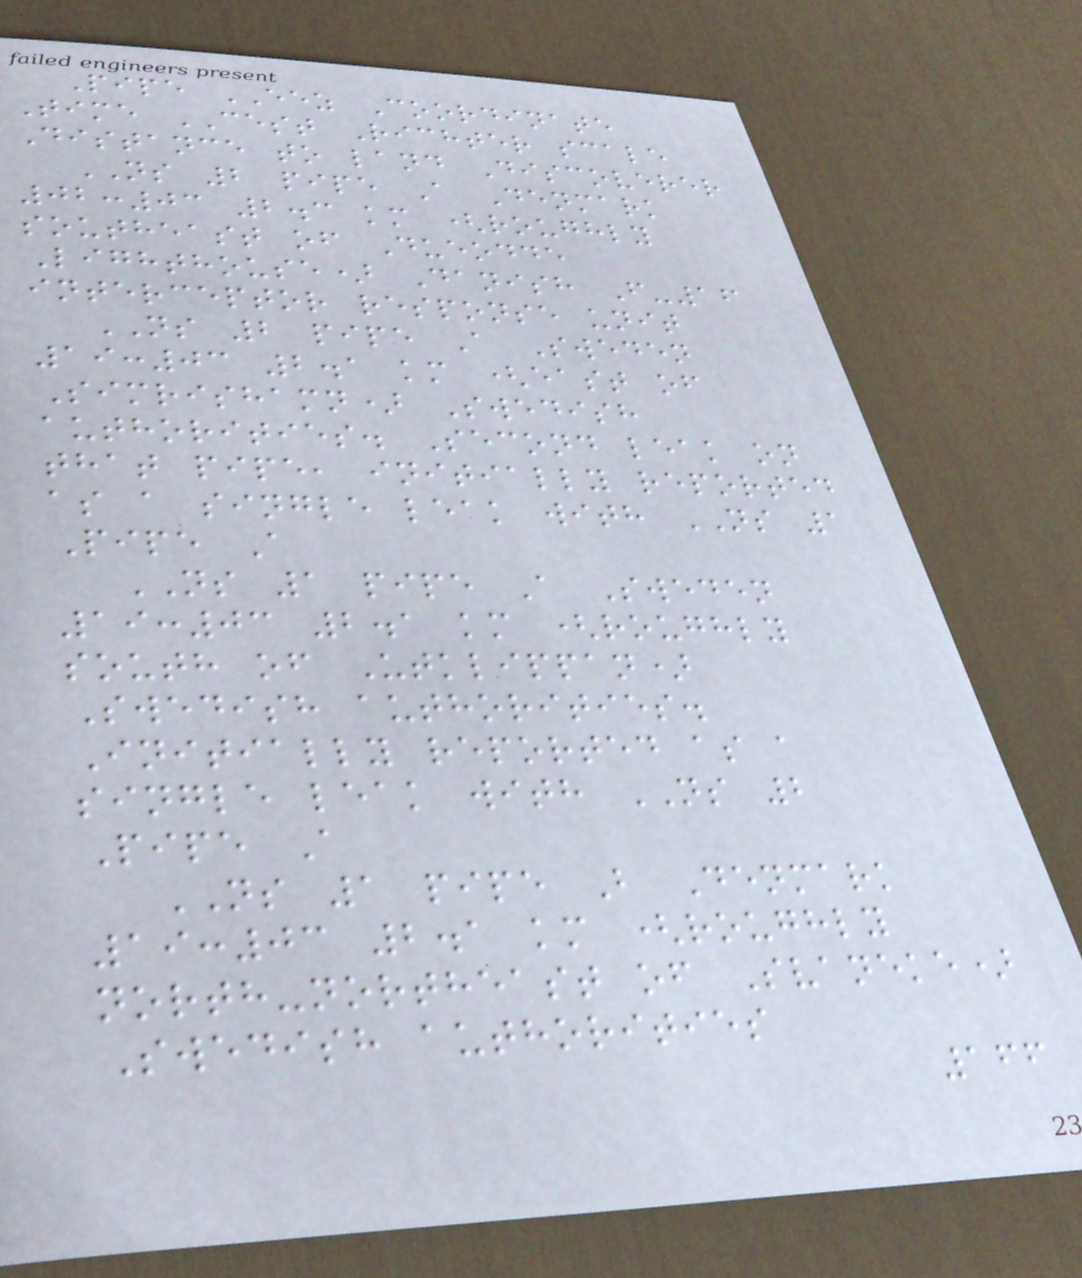Pipe EEZ Coordinate
Time CEST Richter scale
Distance to land Discoverer
NS 2 pipe A Denmark
02:03 2.3 km (roughly
southeast of Dueodde
Lighthouse) Danish F-16
interceptor response unit
NS 2 pipe A Sweden
19:03 2.1 km (east of
Simrishamn) Swedish
authorities. Second leak on
that pipe, initially reported
as a single leak with NS 1
Pipe A
NS 1 pipe A Sweden
19:03 2.1 km (roughly
south of Utklippan)
Swedish authorities.
Initially reported as a
single leak with NS 2
Pipe A
NS 1 pipe B Denmark
19:03 2.1 km (roughly
north-northeast of Svaneke)
Swedish authorities
166
